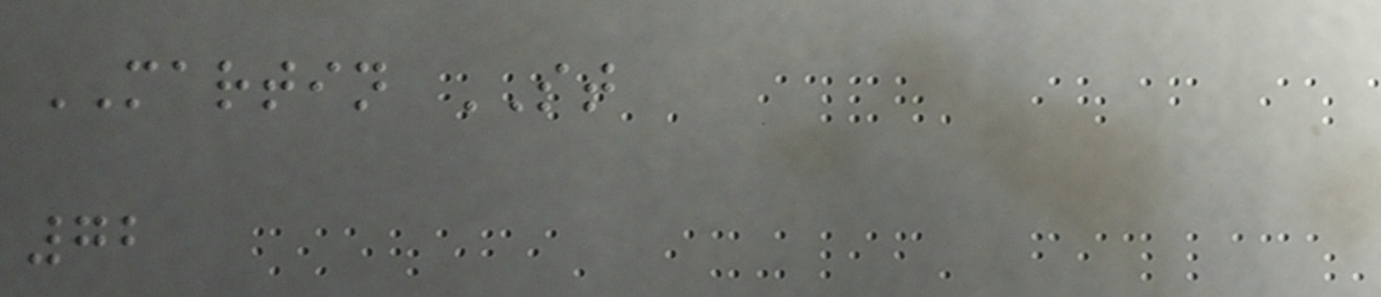MARTIN ST
72
